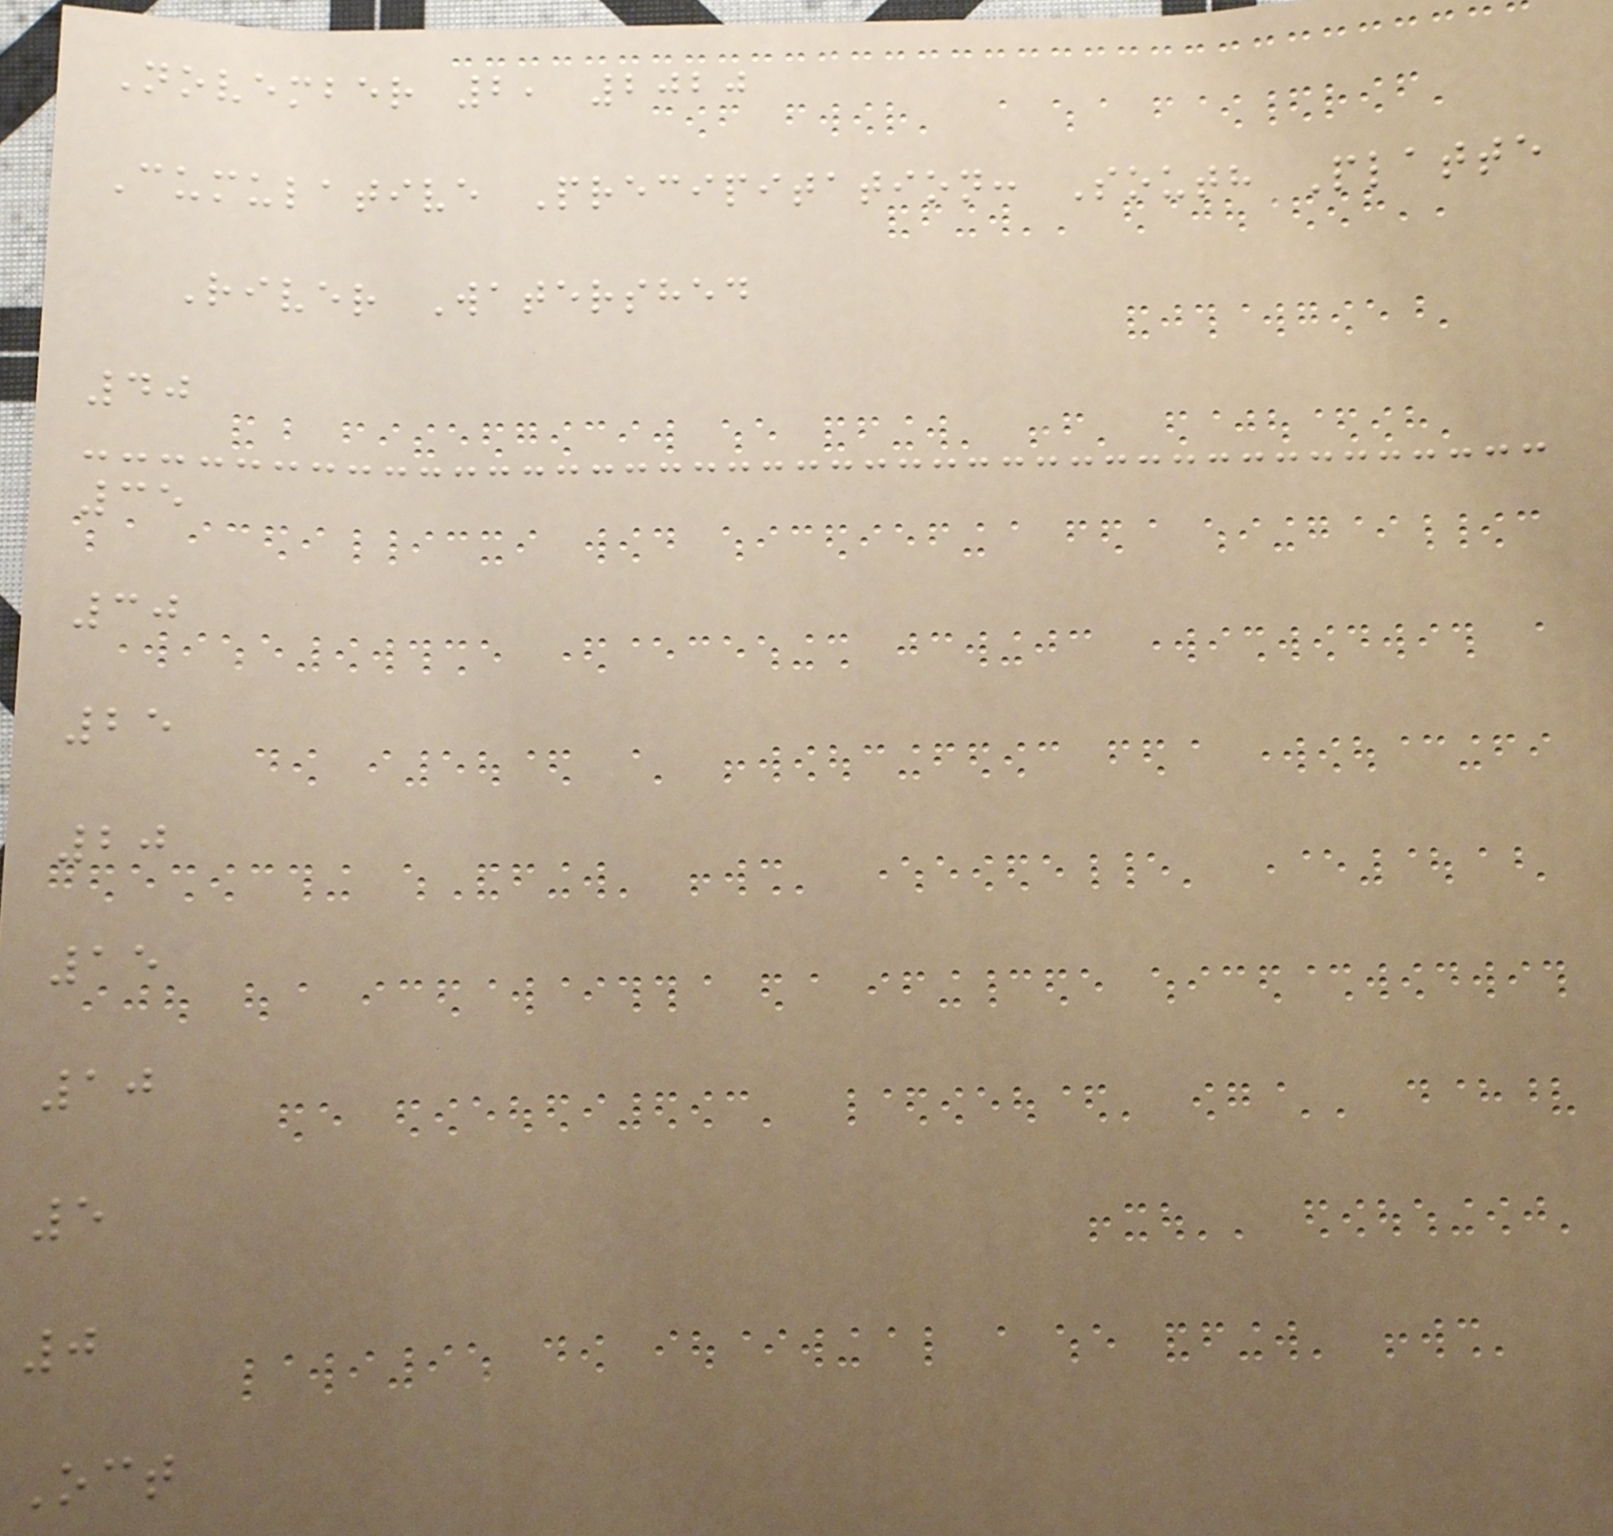November 2, 2020
Cumulative Precipitation: South Platte
River Watershed
40
35
30
25
20
15
10
5
0
Oct
